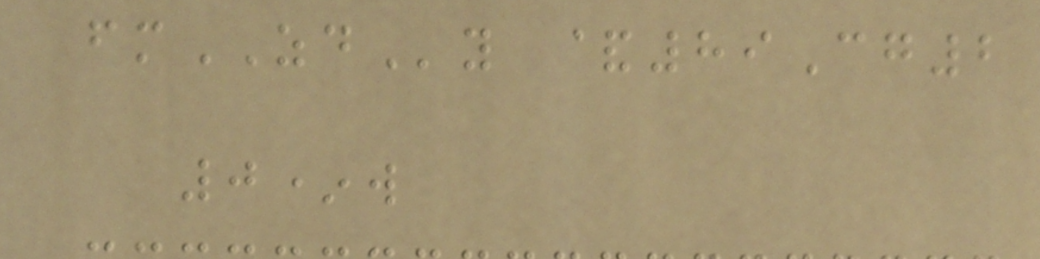fmZDy &89Cg2
0*w
